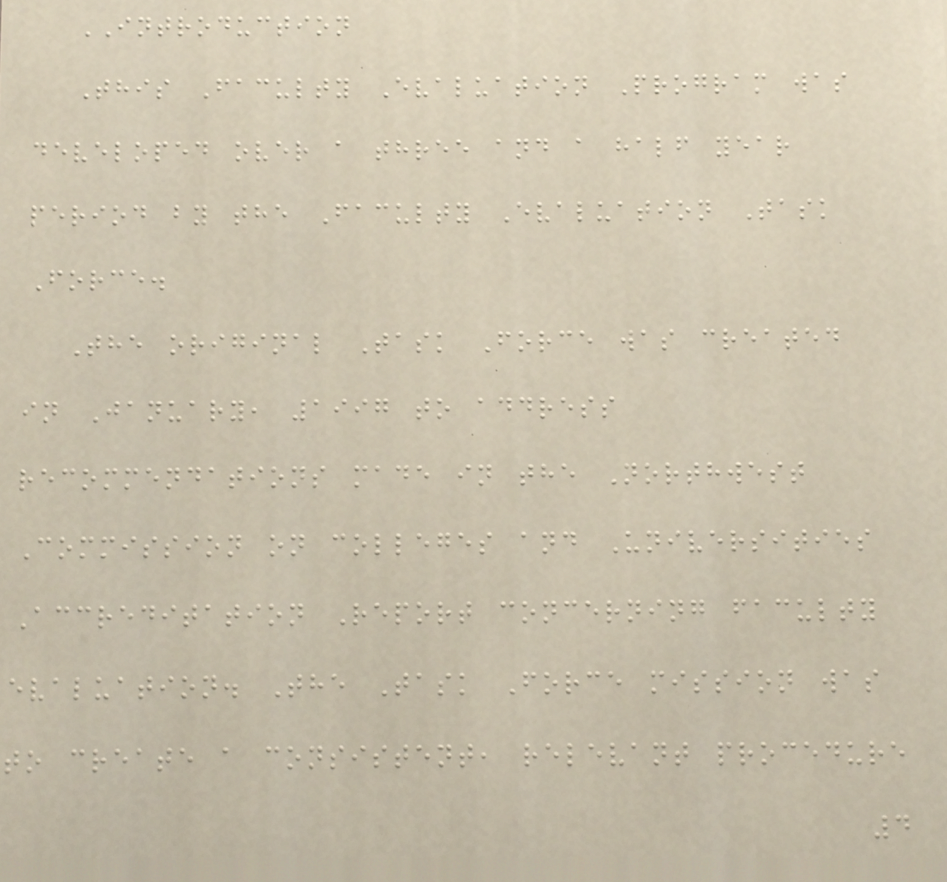INTRODUCTION
This Faculty Evaluation Program was
developed over a three and a half year
period by the Faculty Evaluation Task
Force.
The original Task Force was created
in January, 1997 to address
recommendations made in the Northwest
Commission on colleges and Universities
Accreditation Report concerning faculty
evaluation. The Task Force mission was
to create a consistent, relevant procedure
4
